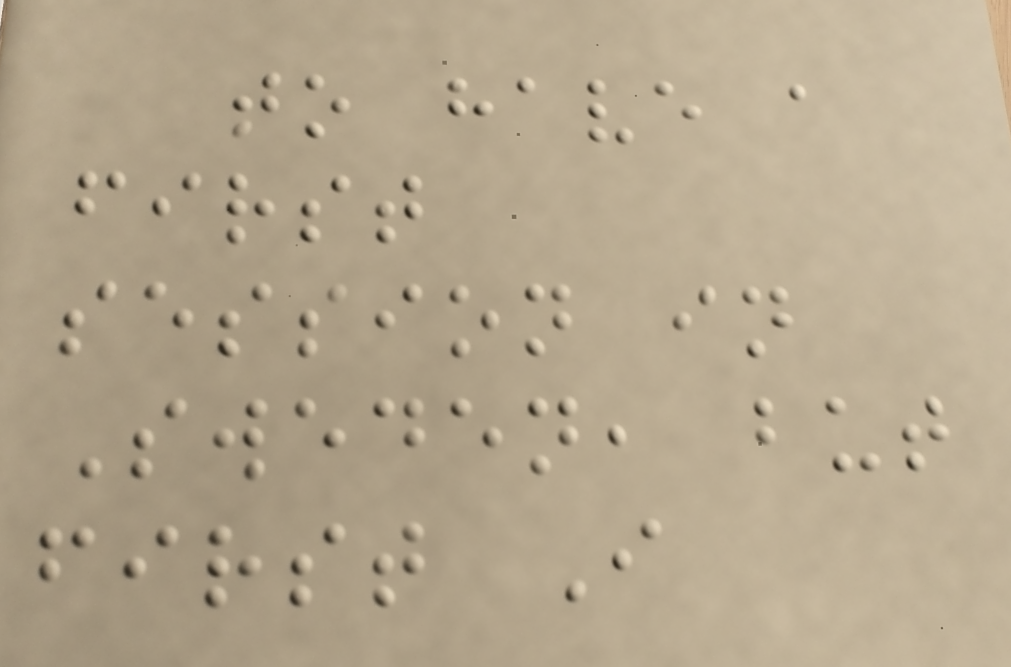to have a
first
session in
Sweden, but
first I
